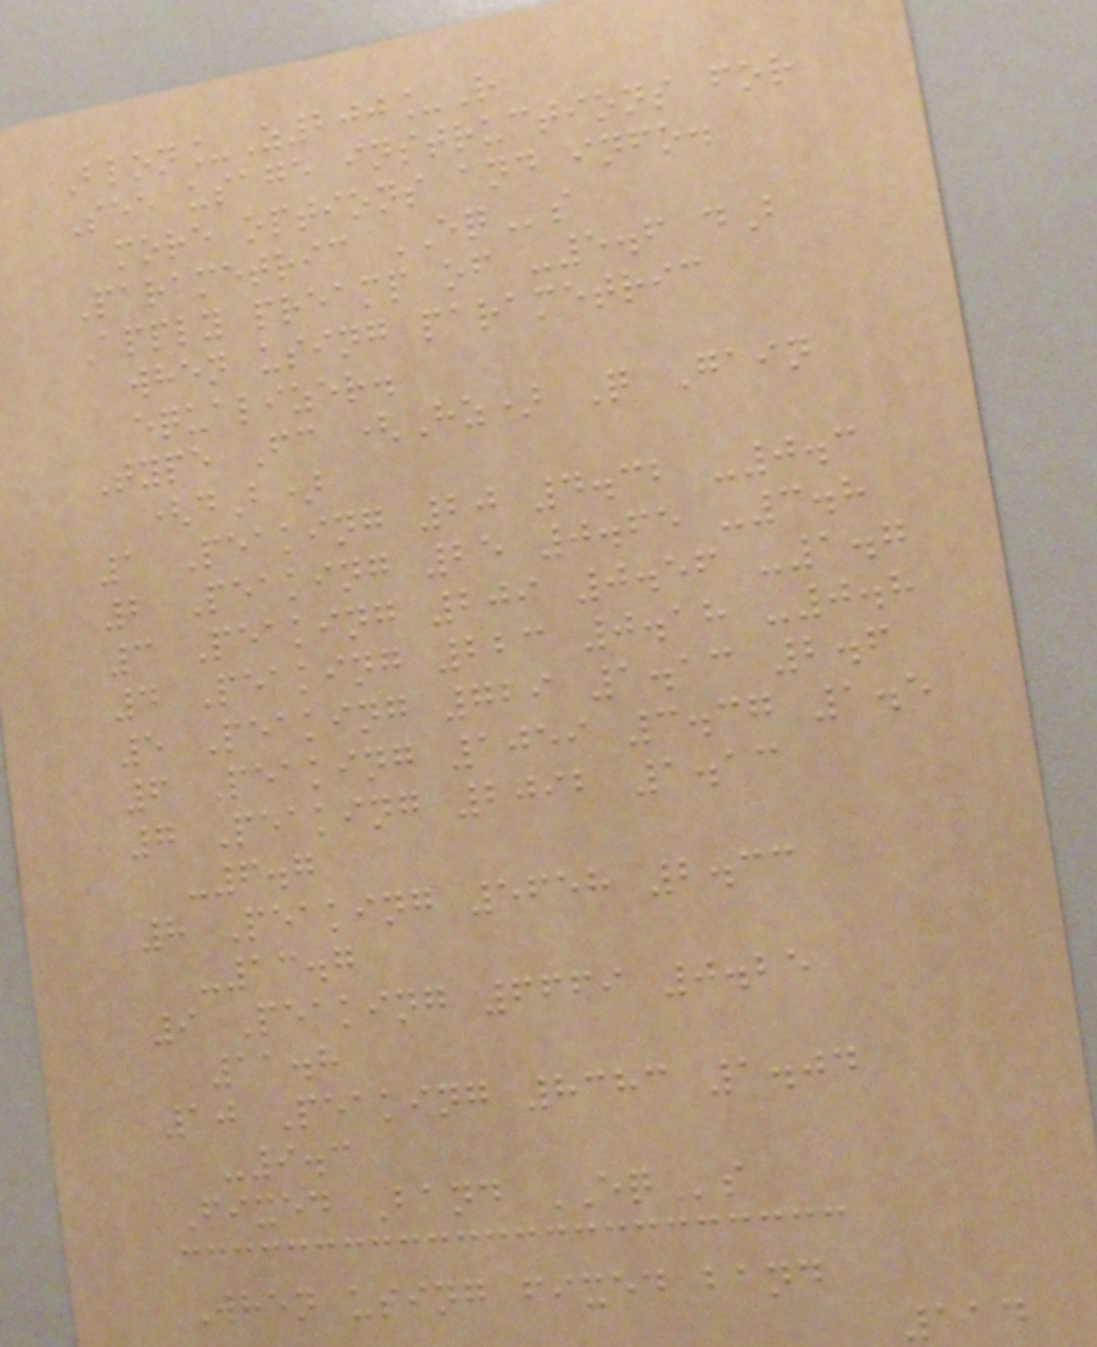Blon_Z200_R
See usage instructions for
more options and info.
Parametric EQs
Apply preamp of -5.6 dB
when using parametric
equalizer.
Type Fc (Hz) Q Gain
(dB)
1 Peaking 20 4.32 -0.3
2 Peaking 25 0.65 -3.8
3 Peaking 209 0.56 -1.7
4 Peaking 223 0.18 -0.8
5 Peaking 729 1.13 2.6
6 Peaking 1059 3.37 1.5
7 Peaking 2092 1.13
-6.7
8 Peaking 5658 2.33
-13.7
9 Peaking 6669 0.25
11.8
10 Peaking 8383 1.04
-9.3
Fixed Band EQs
When using fixed band
114
